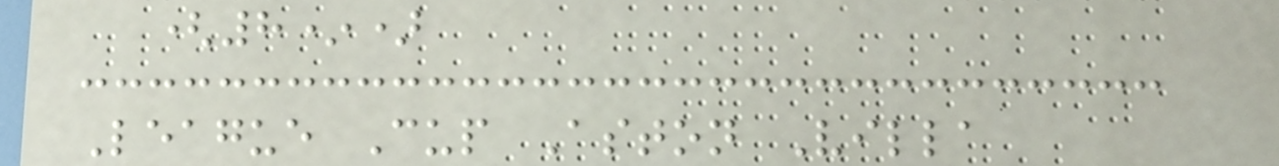(8*)
League Cup Aston Villa
